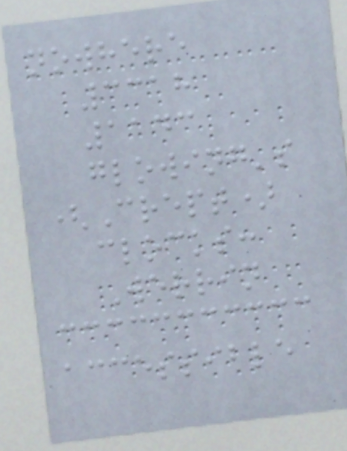nowhere
3318
1143
glowing's
(Crept)
clocks:
Werrin
accessible
